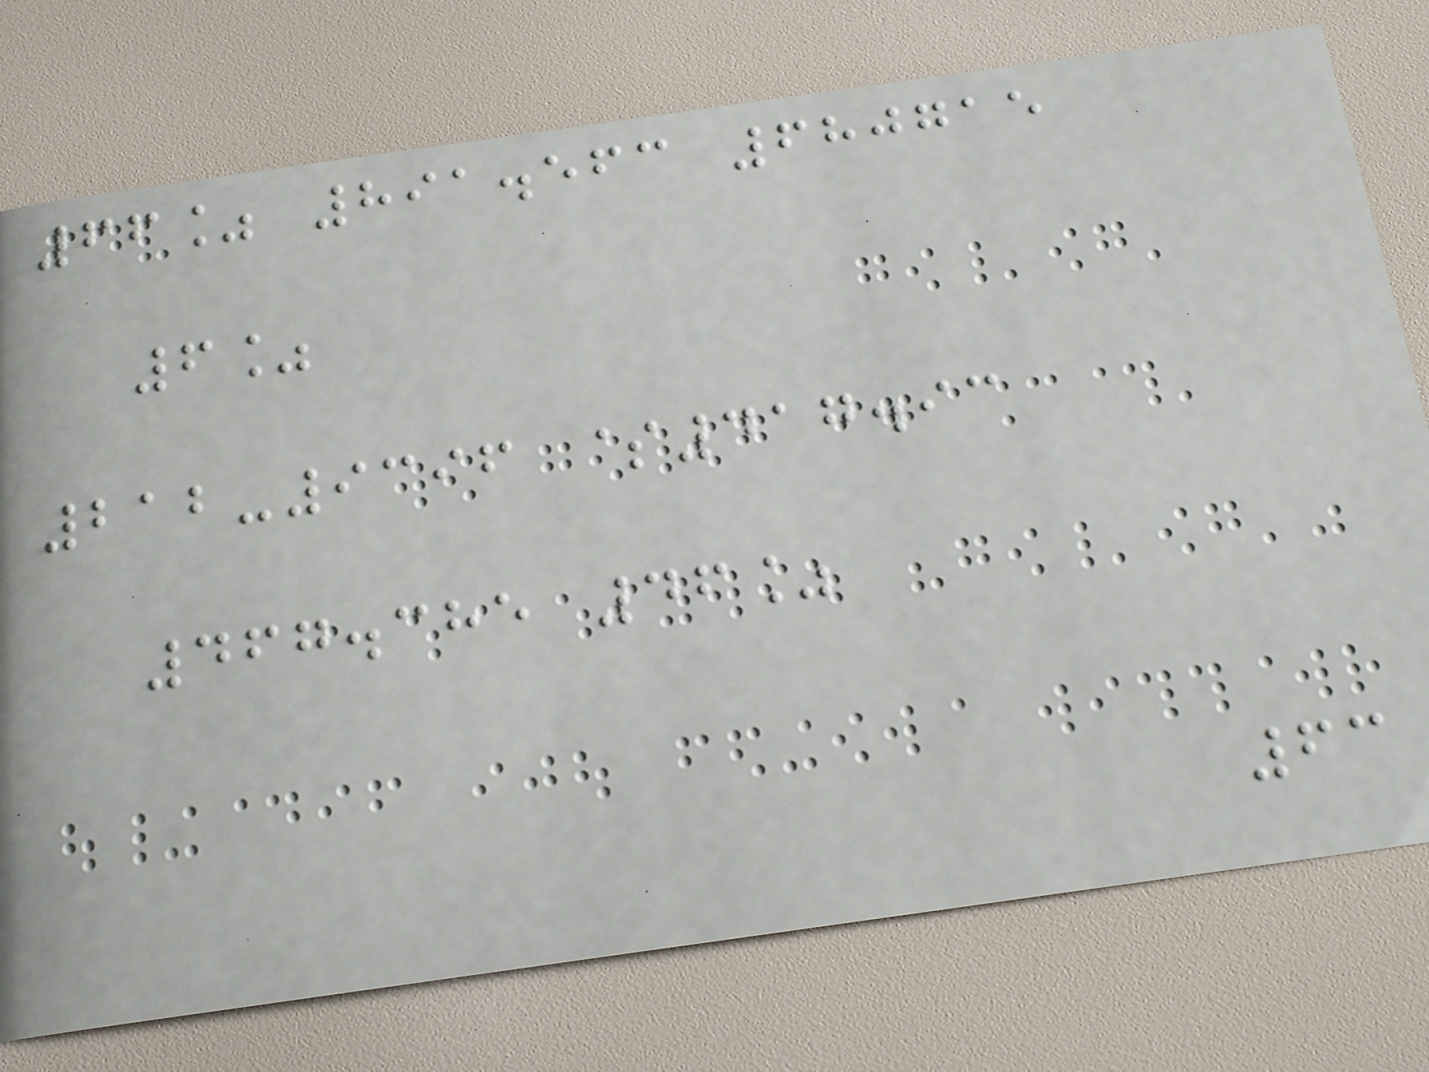66% 891.563 680715
6%
212-9396 $417.93
467.385 46%
63
